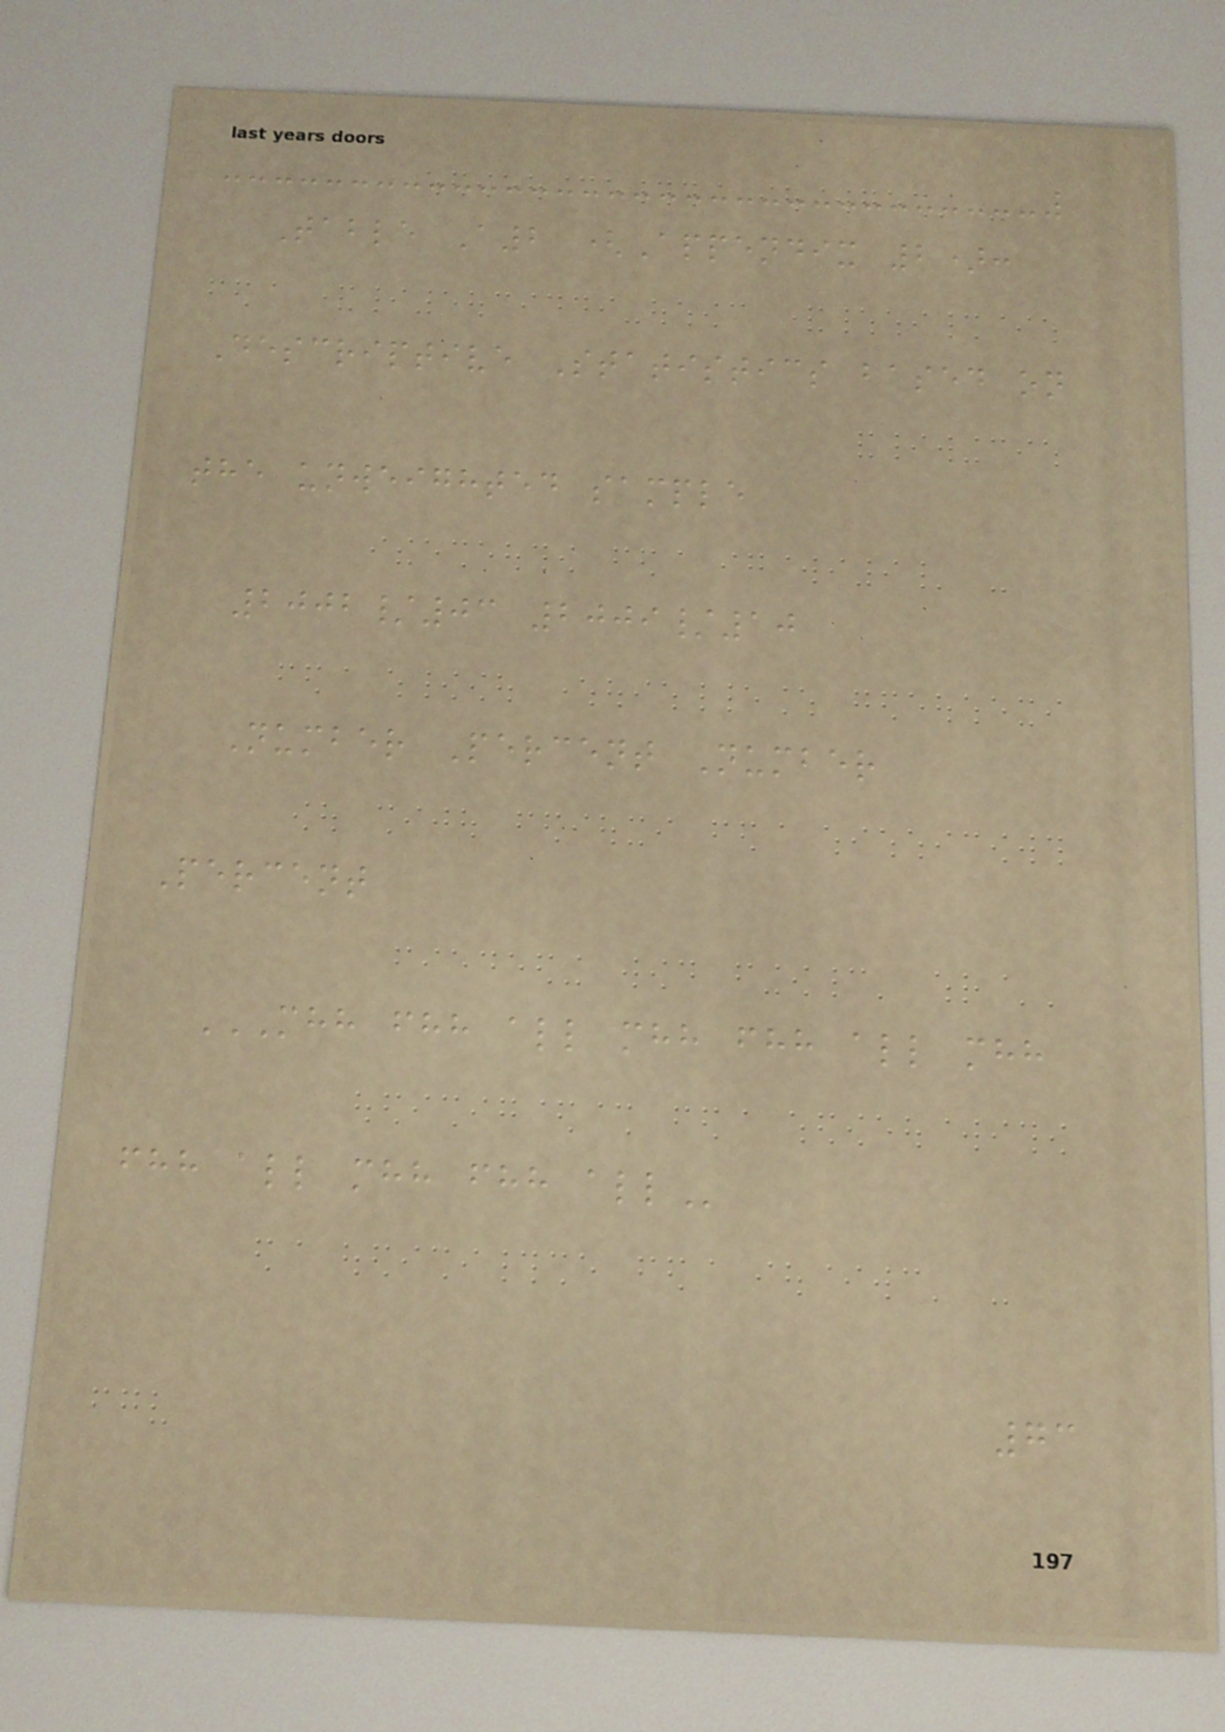Table A2 (Appendix 2):
Descriptive Statistics based on
the unweighted sample
2002/03 2009/10
Number Percent Number
Percent
MHH FHH ALL MHH FHH ALL MHH
FHH ALL MHH FHH ALL
73
